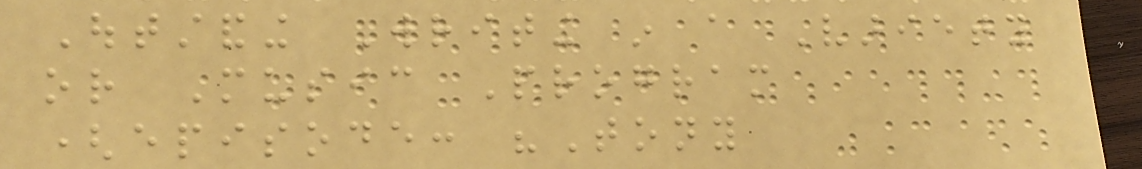Outstanding Writing in a Variety
or Music Program
(episode: "Tony
